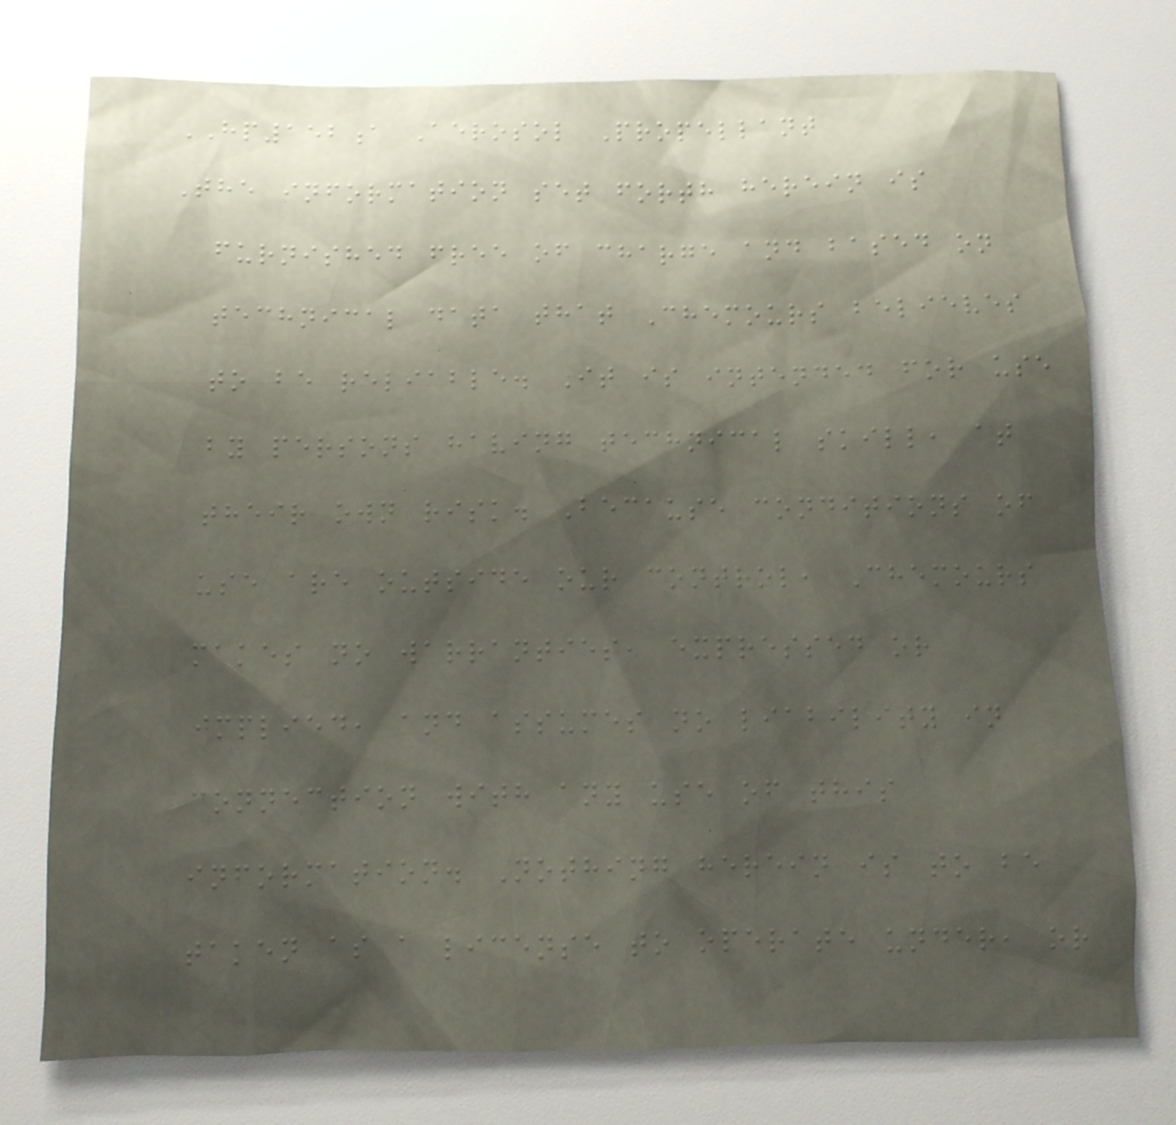HP152a Aerosol Propellant
The information set forth herein is
furnished free of charge and based on
technical data that Chemours believes
to be reliable. It is intended for use
by persons having technical skill, at
their own risk. Because conditions of
use are outside our control, Chemours
makes no warranties, expressed or
implied, and assumes no liability in
connection with any use of this
information. Nothing herein is to be
taken as a license to operate under, or
